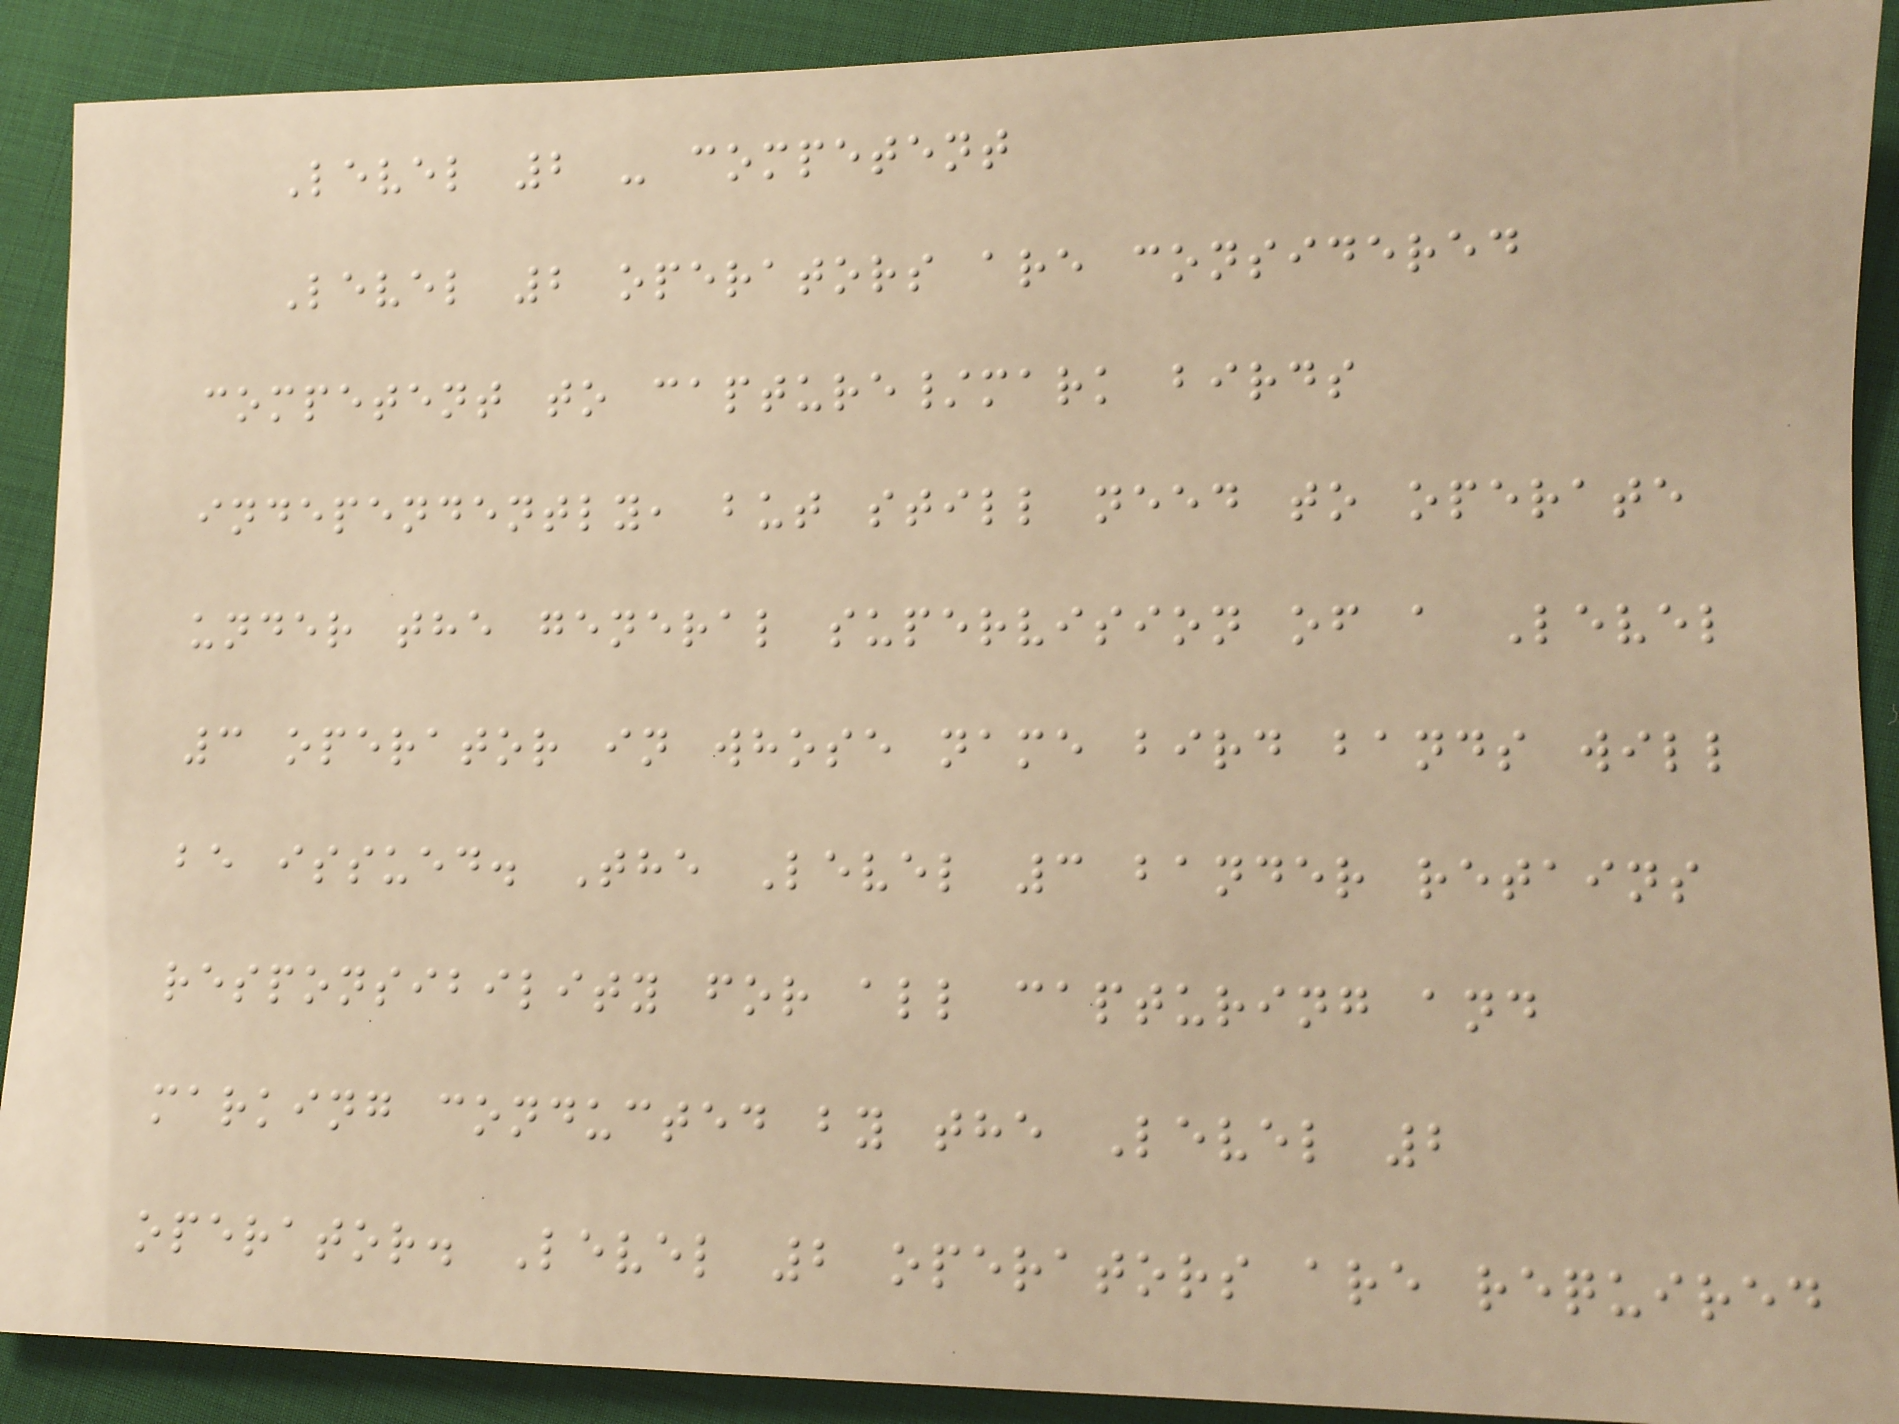Level 2 - competent
Level 2 operators are considered
competent to capture/mark birds
independently, but still need to operate
under the general supervision of a Level
3 operator in whose name bird bands will
be issued. The Level 3 bander retains
responsibility for all capturing and
marking conducted by the Level 2
operator. Level 2 operators are required
